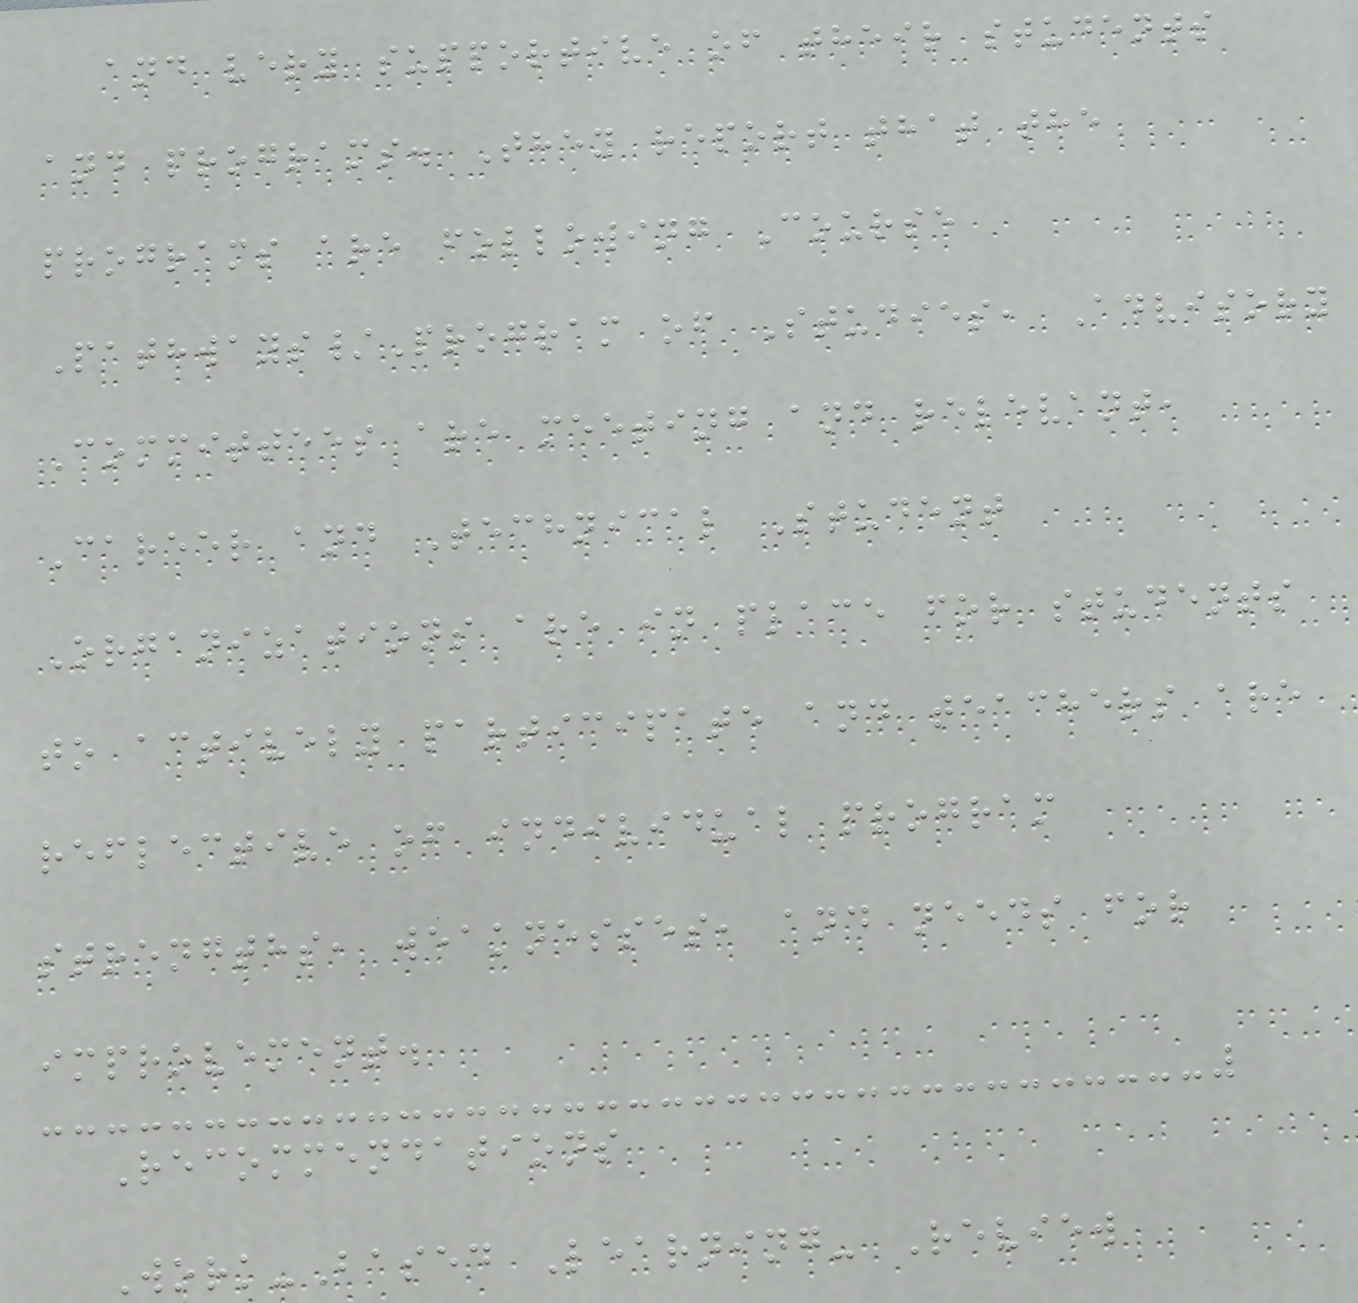and very supportive of their students
and programs. They report that the
programs are following Course
Pathways/Program of Studies, Advisory
Committees are meeting and relevant,
Career and Technical Student
Organizations are in place for students
to actively participate and teachers are
reflective of individual program
strengths, weaknesses, and needs for
improvement.
Recommendations
Work-Based Learning- Review
